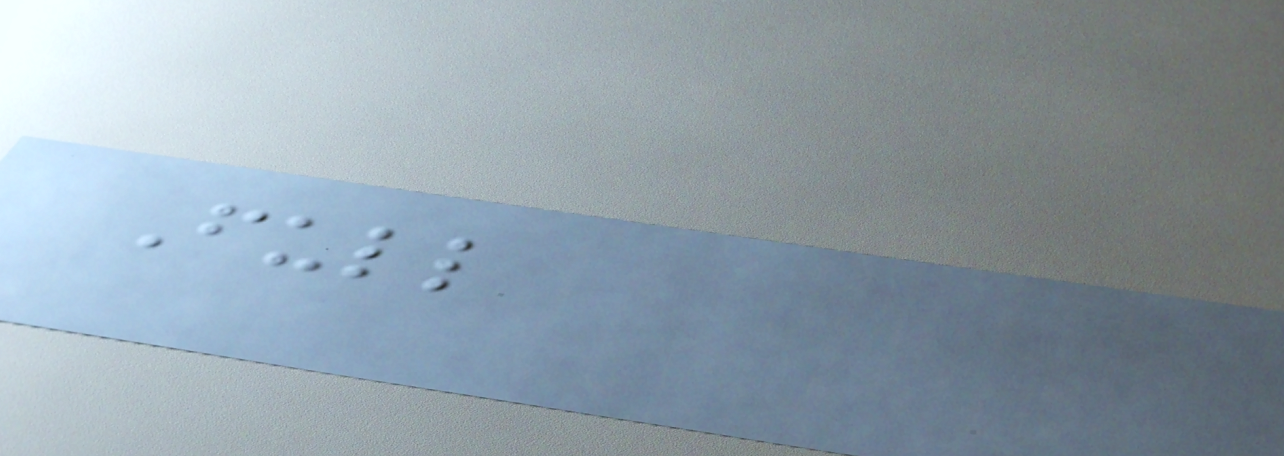Full
